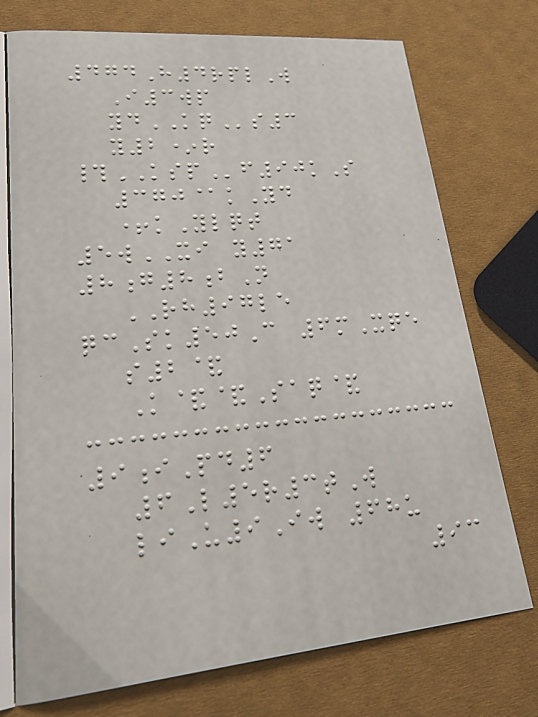474H4rplW
I3wp
ydKQs3
y2*r
#KSPf90kS
370@kYd
+kYlqt
5wXI y71
8g8bN
RH97le
qcSk50C 6mXqe
s2&
K&&Saq&
9iPd6
6L5r3tW
liU9Iw 68u
93
